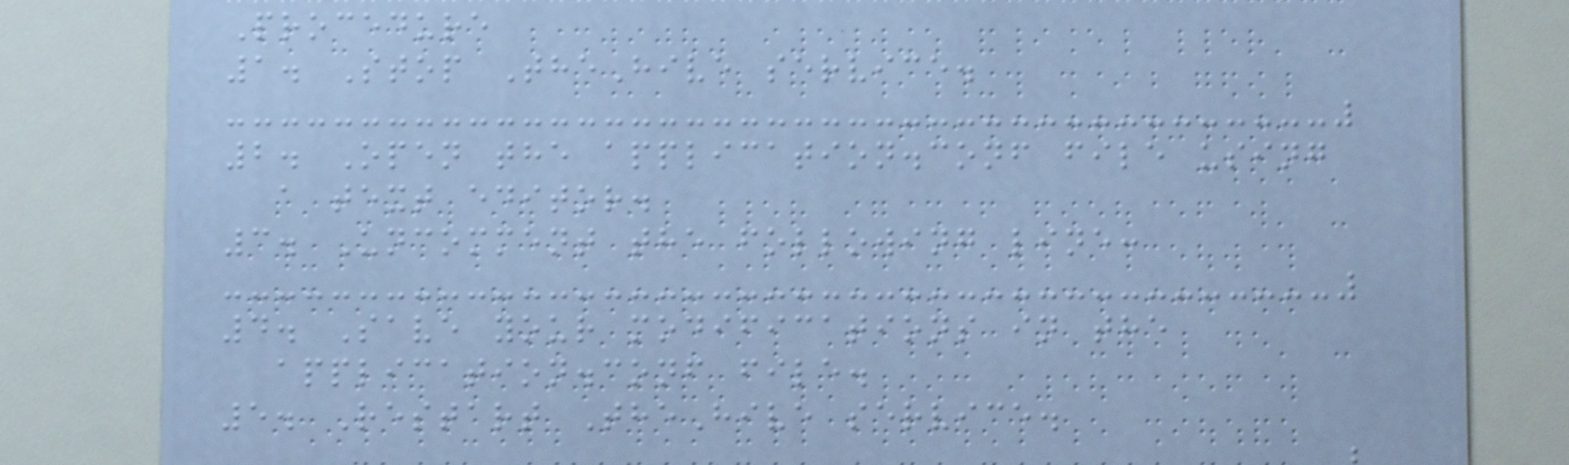Procedure
1. Stop TheHive service.
2. Open the application.conf file using
a text editor.
3. Uncomment the following line:
4. Save your modifications in the
application.conf file.
5. Restart TheHive service.
